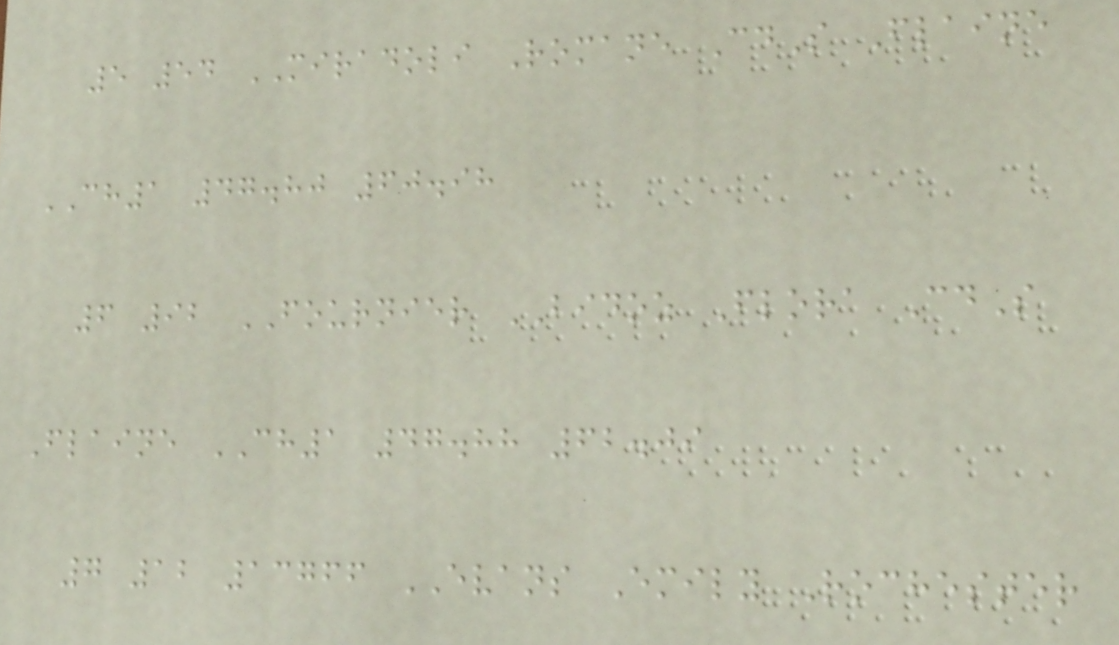5 54 MIRADOLI Romane CdS Flaine
CH1 47.80 60.98
6 92 FOURNIER BIDOZ Flora CdS
Flaine CH1 47.88 62.09
7 12 13766 EVANS Emily Rochester
